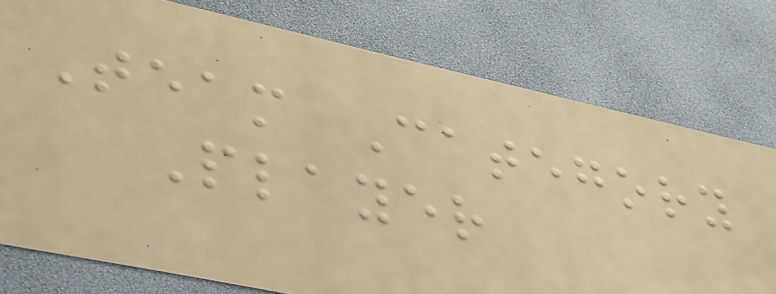Team Category
Player
